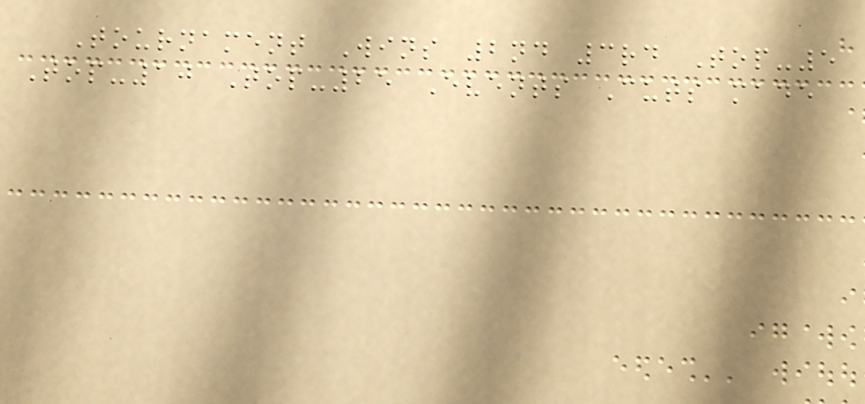Tournament Wins 2nd 3rd Top-5
Top-10 Top-25 Events Cuts made
